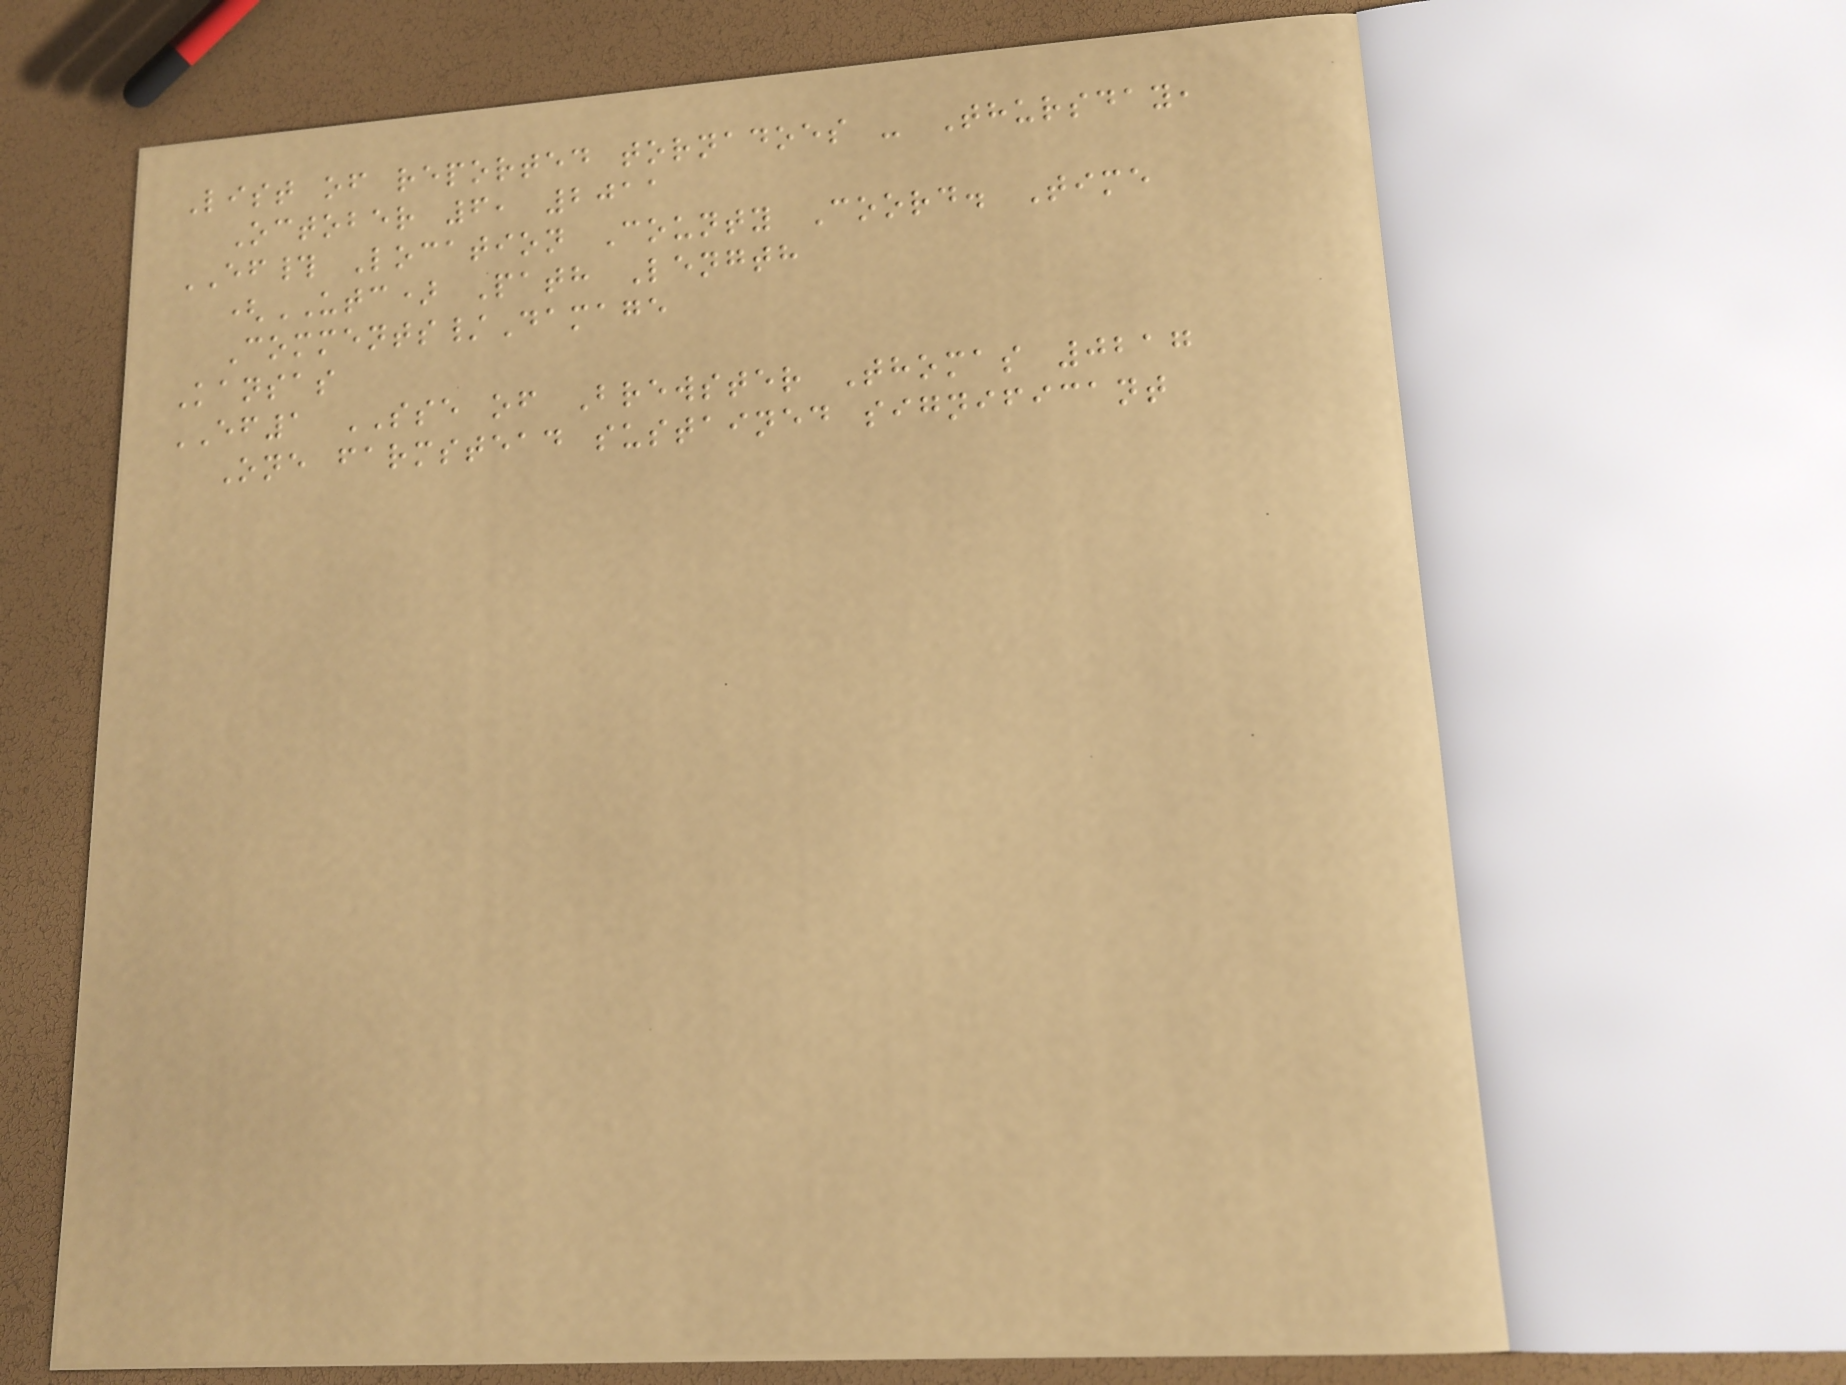List of reported tornadoes - Thursday,
October 6, 2011
EF# Location County Coord. Time
(UTC) Path Length
Comments/Damage
Kansas
EF1 SSE of Brewster Thomas 0217
One farmstead sustained significant
